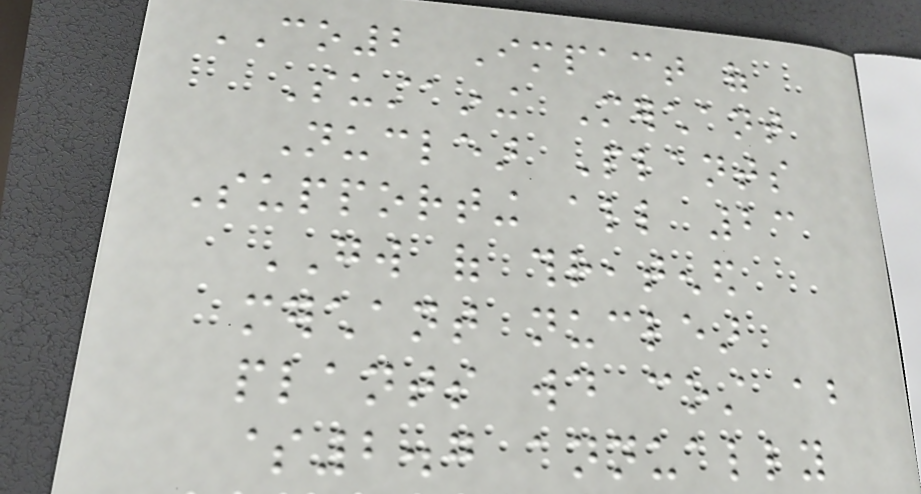CO2 Impact of
Sustaining Merchant
Nuclear Plants
Supporting all 23
GW of threatened
merchant nuclear
plants would cost about
$2.7 annually
